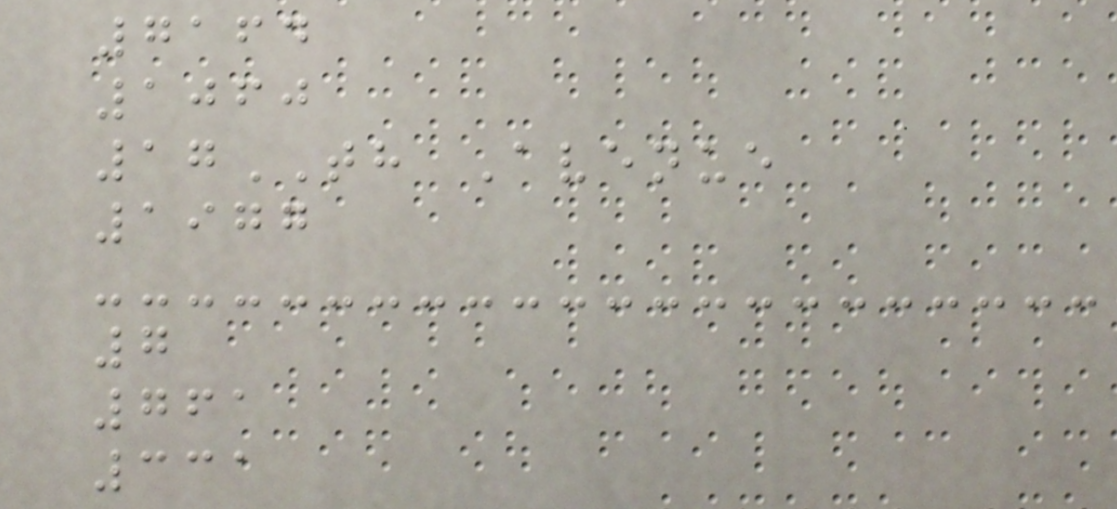7164
1060
17TH Avenue
1977
7
761
331
